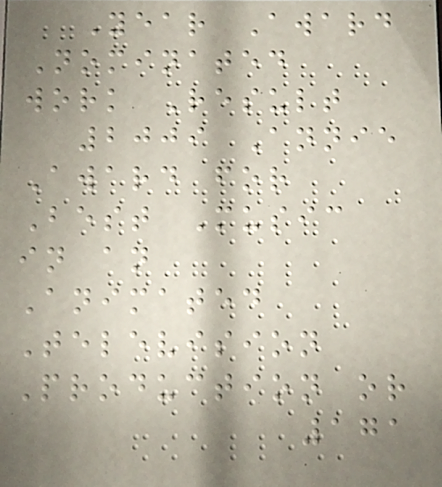Year Award
Nominated
work Result
2009 Annie
Award for
Best Music
in an
Animated
Television
Production or
171
